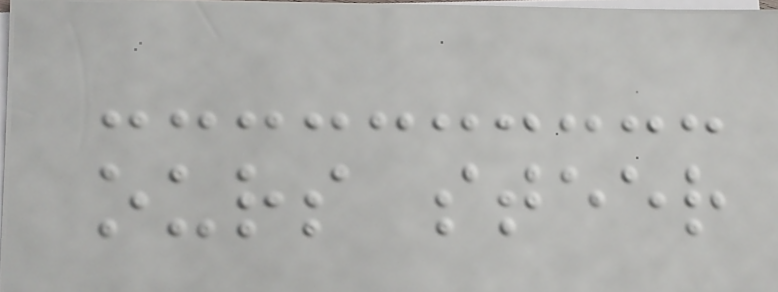ours steer
